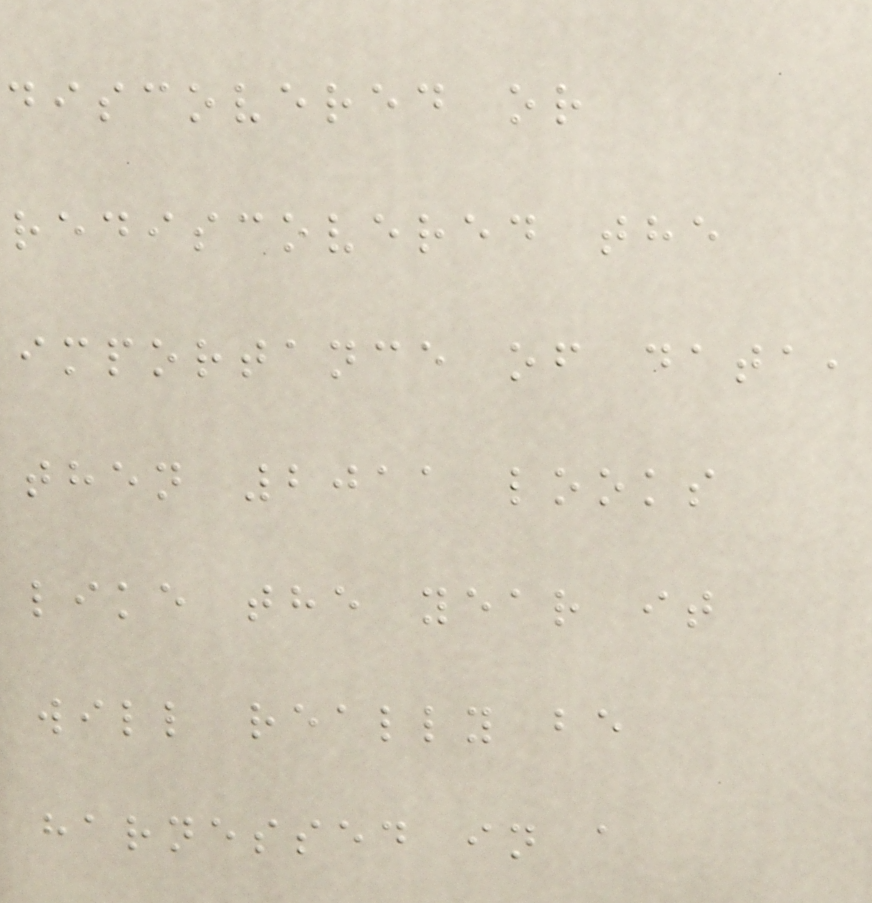discovered or
rediscovered the
importance of data,
then 2011 looks
like the year it
will really be
harnessed in a
